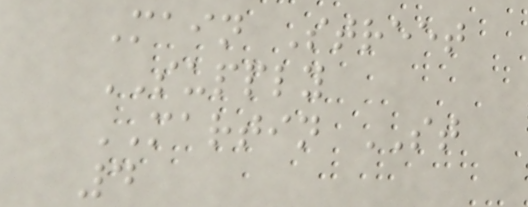Main Street
SUPPLY
MARTIN ST
4
